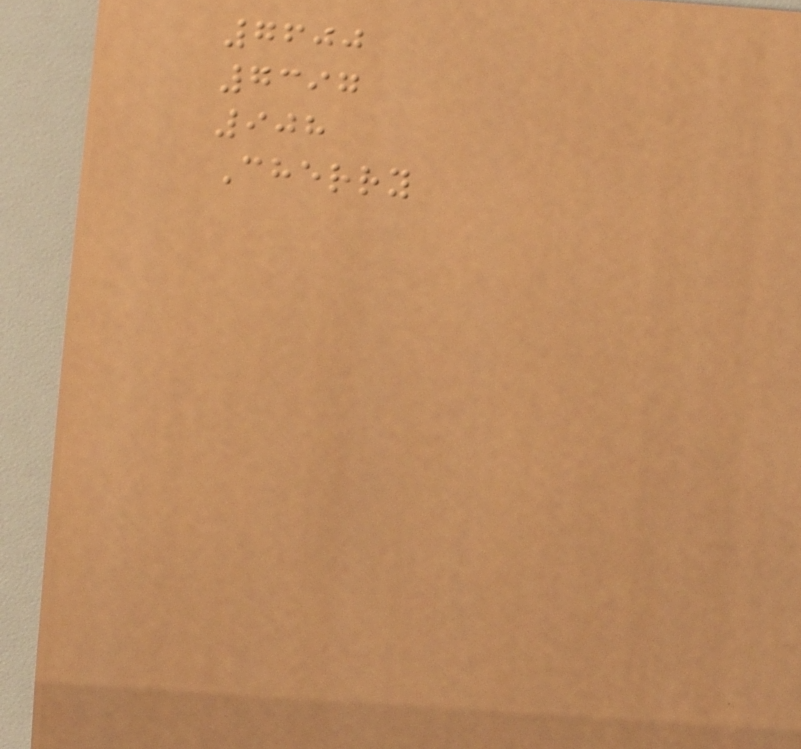7600
7397
908
Cherry
